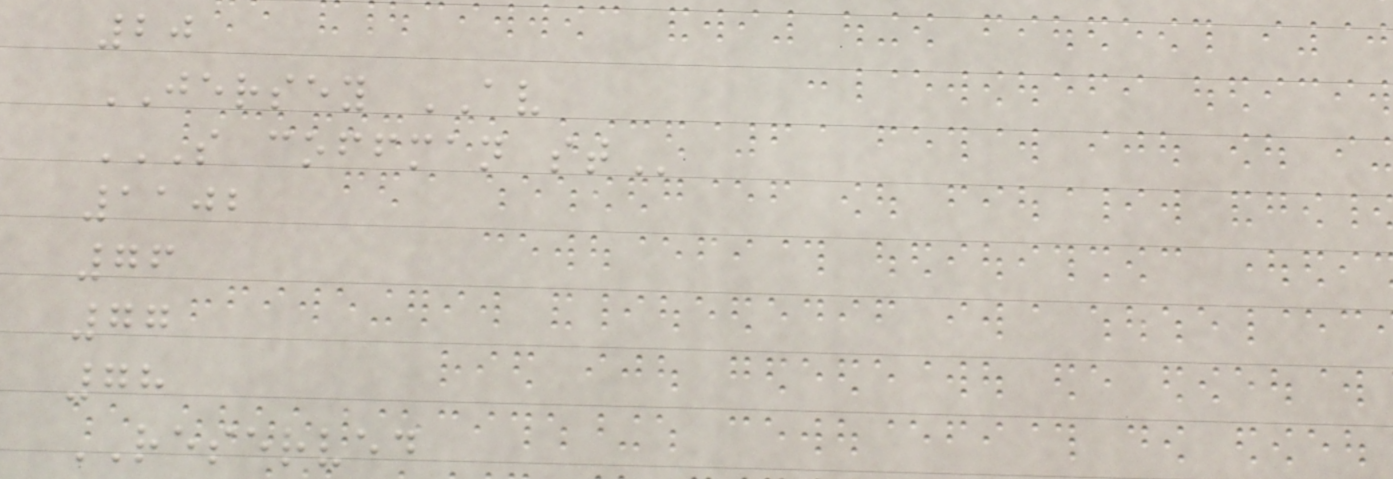20
JERSEY AV
S COFFMAN ST
1102
76
77
78
RESERVED
